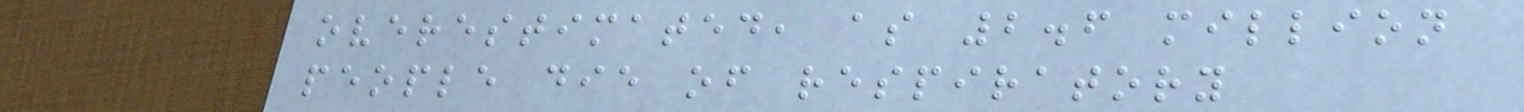overestimated, as 2.6 million
people die of respiratory
